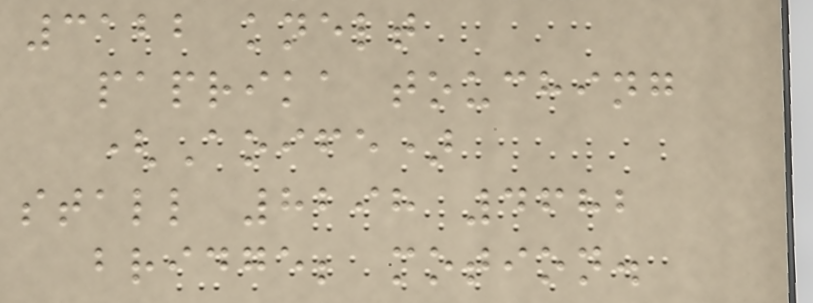3122 knelt
paprika touching
(Aoife)
stall 8298 4682
bridge; motion.
